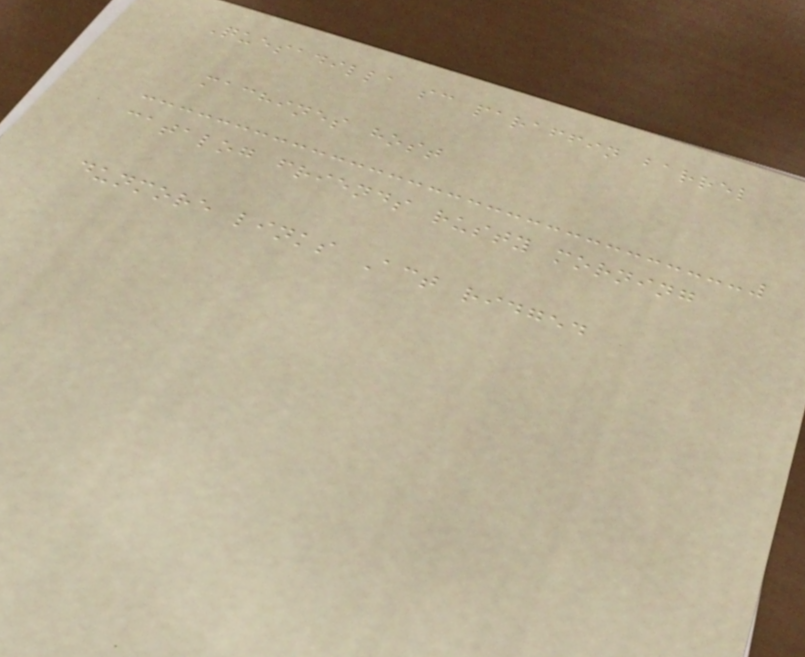Quesadilla sc paraffin barrel
machines host
catalog friends rusty morning
dunmore links Act ridged
